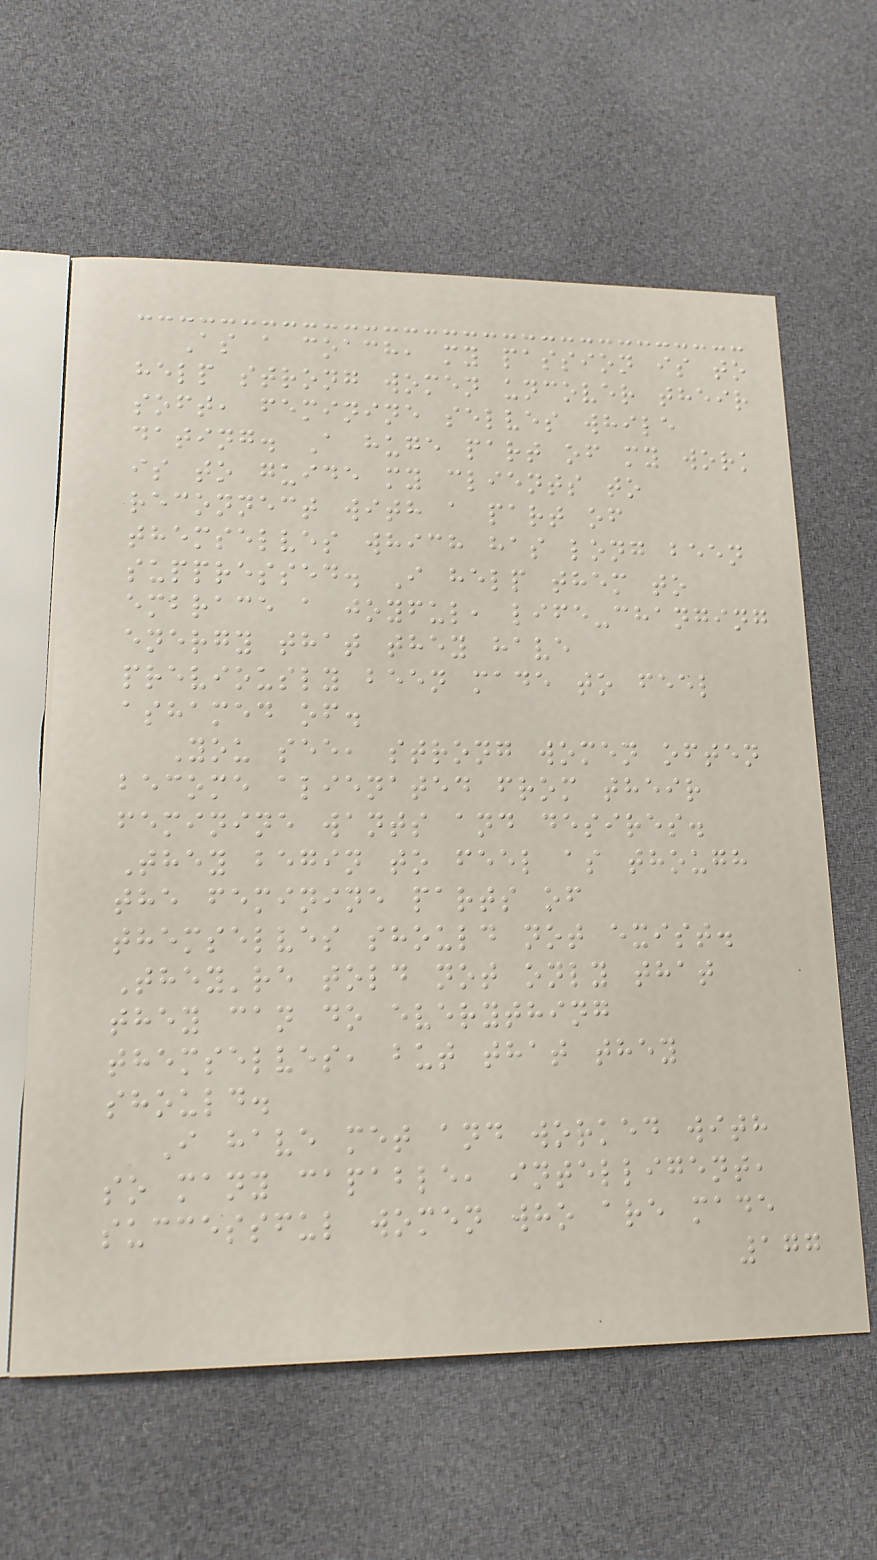As a coach, my passion is to
help strong women uncover their
soft, feminine selves while
dating. A huge part of my work
is to guide my clients to
reconnect with a part of
themselves which has long been
suppressed. I help them to
embrace a joyful, life-changing
energy that they have
previously been made to feel
ashamed of.
You see, strong women often
become alienated from their
feminine wants and desires.
They begin to feel as though
the feminine parts of
themselves should not exist.
They're told not only that
they can do everything
themselves, but that they
should.
I have met and worked with
so many capable, intelligent,
successful women who are made
177
